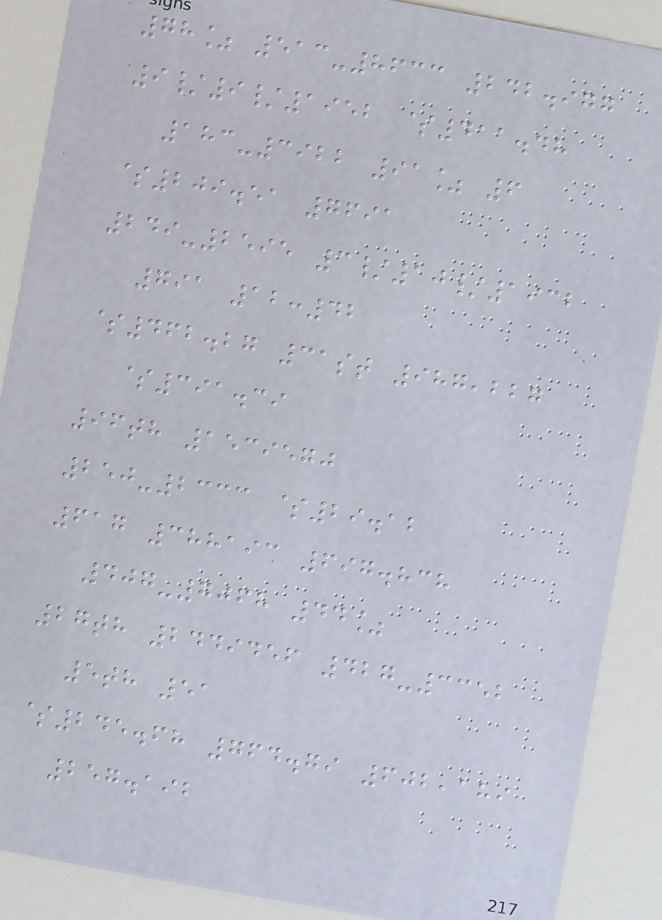78% 513-8633 242.977
9/9/1952 $411.48
183-3922 91% 6
$209.51 7691
249-2595 3/10/1932
791 12:42
$462.27 31st 987,227
$391.39
96th 1539570
250-2333 $29.12
617 388193 697.838
407-7068 44%
27th 2449456 427-3352
5th 51
$245.68 764.79 602,189
257.192
